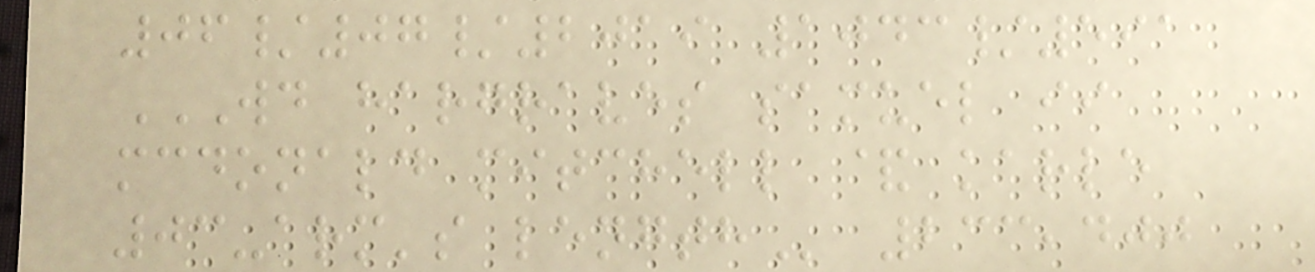06/07/2019 1043/591
WD HARGRAVES SAMUEL II
MCDONALD MITCHELL & KARLE
03-ARM'S LENGTH 233,400
